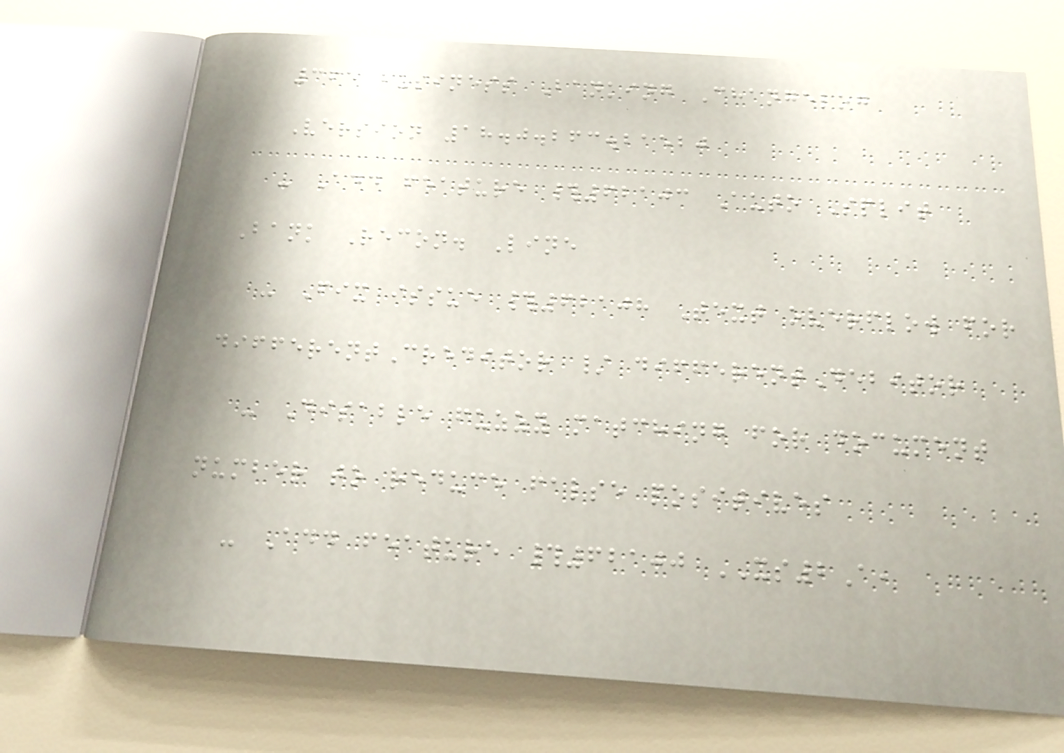365 business Banking Changelog
Version 18.0.263.21520
- Add feature #62103 Auto Split
Bank Recon. Line
- Fix issue #62108 Text overflow for
differentCreditor / differentDebitor
- Disable fuzzy matching for document
number to reduce false positives
- Add feature #62100 XS2A,
